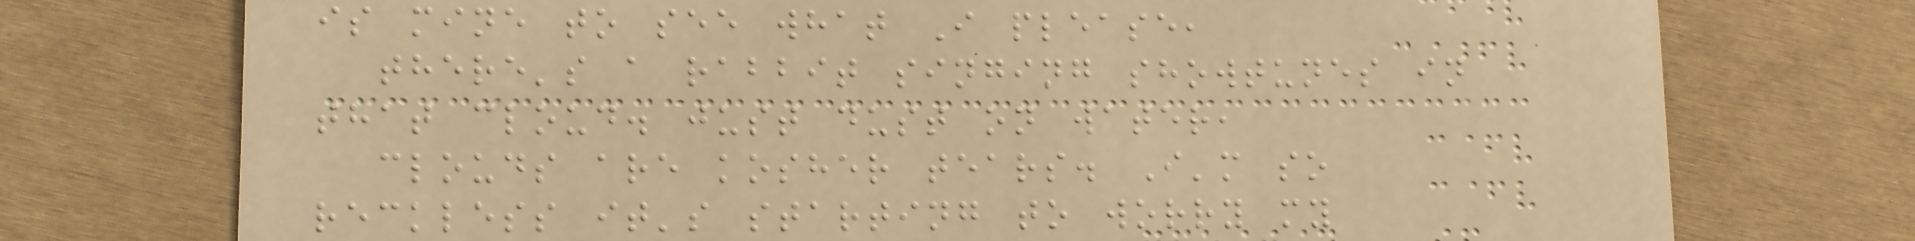is mine to see what I please,
there's a rabbit singing showtunes in
that cloud. just dust on water,
clouds are kosher tears. I'm so
reckless it's starting to worry my
